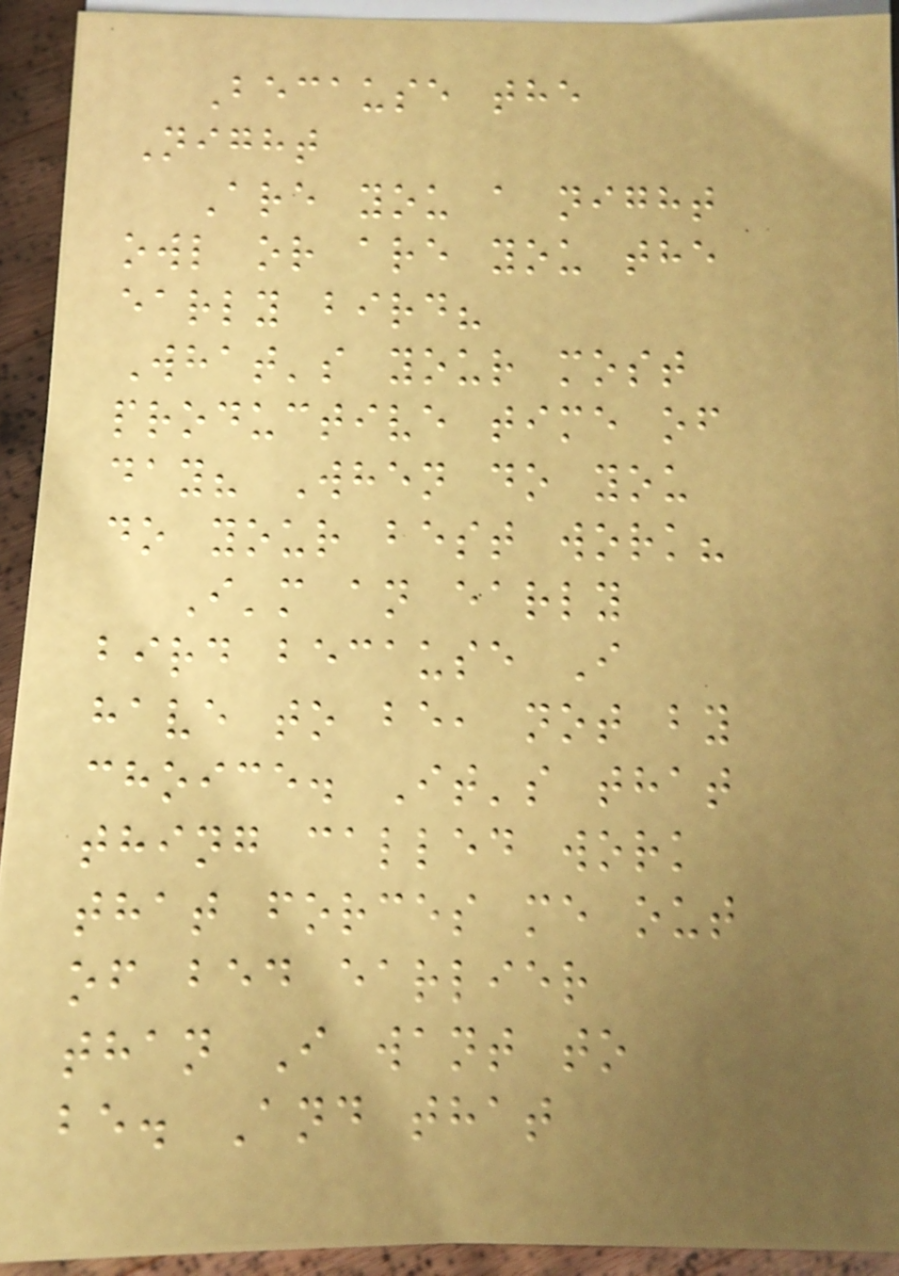Because the
Night
Are you a night
owl or are you the
early bird?
What's your most
productive time of
day? When do you
do your best work?
I'm an early
bird because I
have to be, not by
choice. It's that
thing called work
that forces me out
of bed earlier
than I want to
be. And that
